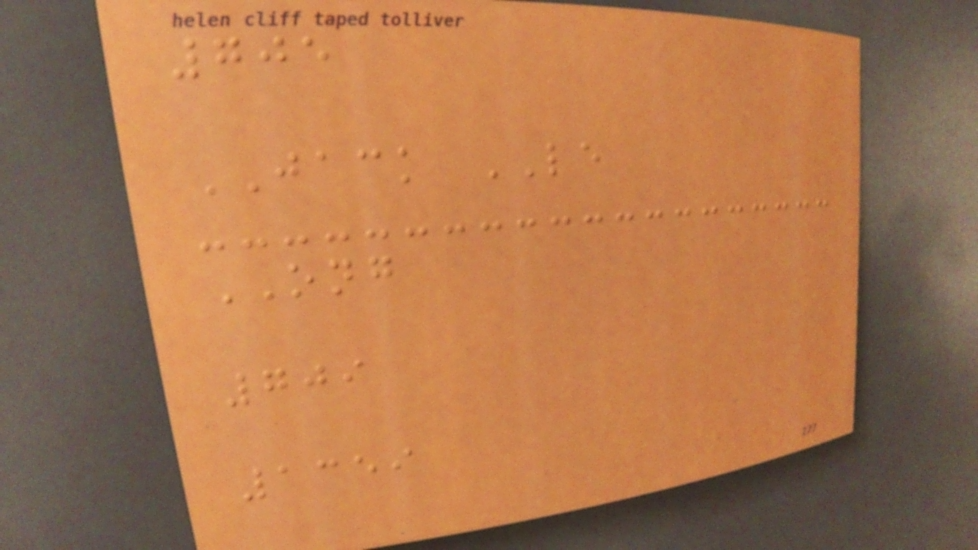705
JACK LE
ONG
709
1359
